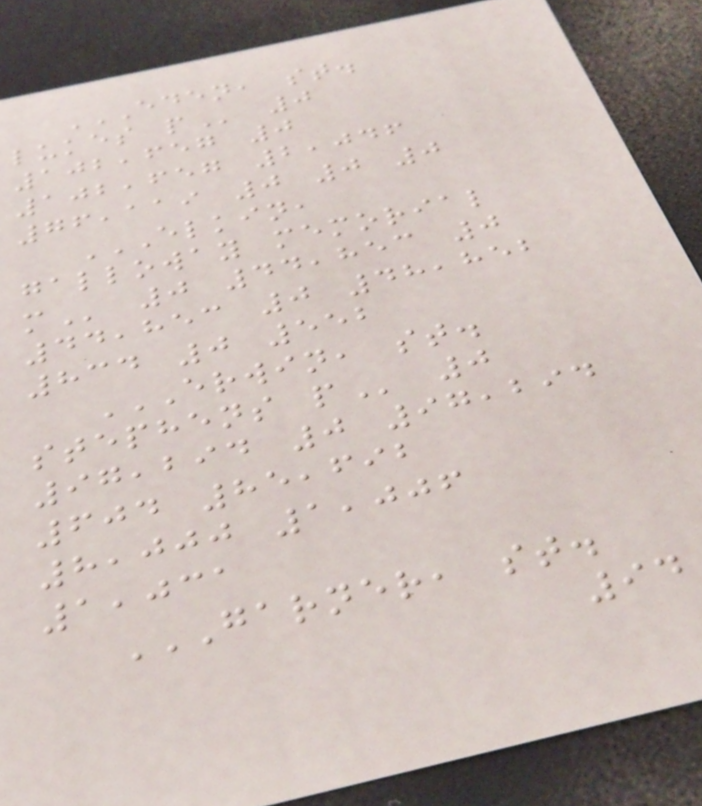EDEN, ST.
LUKES P 0
102,657 0
102,657 2,046
76,119 0 0 0
ELKIN,
GALLOWAY MEMORIAL
M 0 44,853 0
44,853 0 48,852
834 0 552
ERWIN, ST.
STEPHENS P 0
97,294 0 97,294
604 85,692
8,000 1,006
1,031
GARNER, ST.
94
